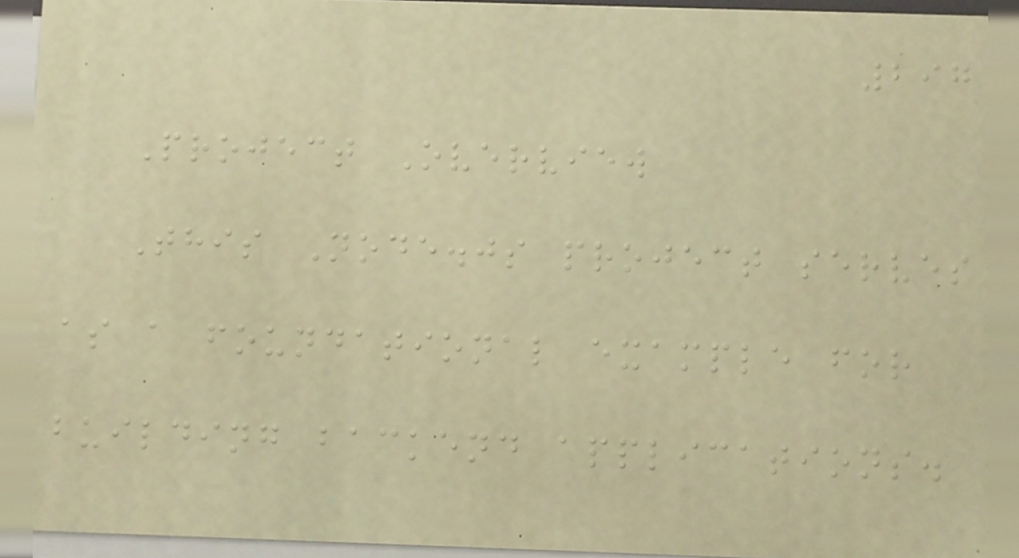297
Project Overview
This Node.js project serves
as a foundational example for
building backend applications.
